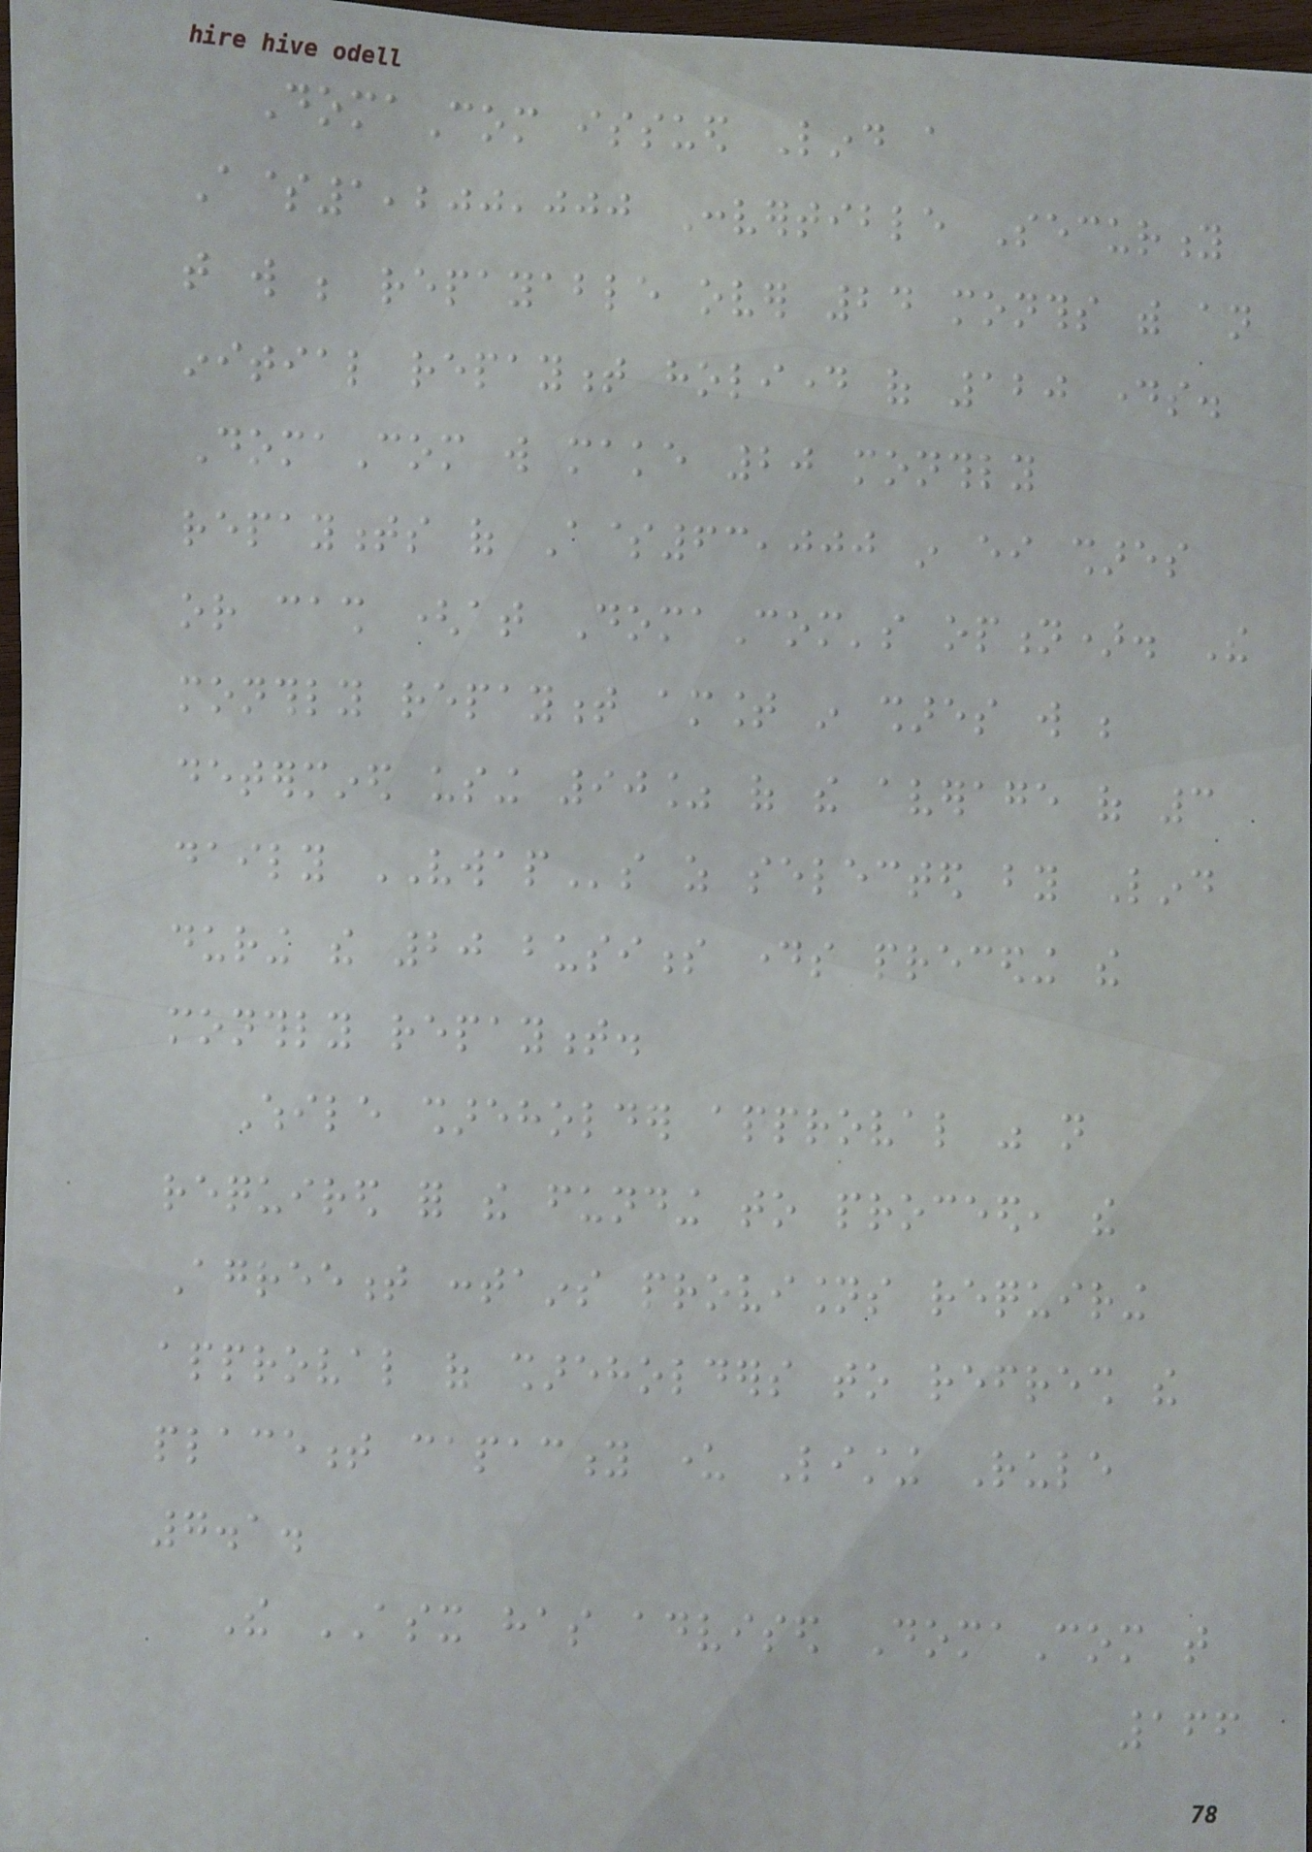DomaCom issued Lind a
A$1,200,000 Convertible Security
that will be repayable over 24 months with an
initial repayment holiday of 120 days.
DomaCom will make 20 monthly
repayments of A$63,000 in either shares
or cash (at DomaCom's option). The
monthly repayment amount in shares will be
determined using 90% of the average of 3
daily VWAPs as selected by Lind
during the 20 business days preceding the
monthly repayment.
While shareholder approval was not
required for the funding to proceed, the
Agreement contains provisions requiring
approval of shareholders to refresh the
placement capacity under Listing Rule
7.1.
The ASX has advised DomaCom that
166
